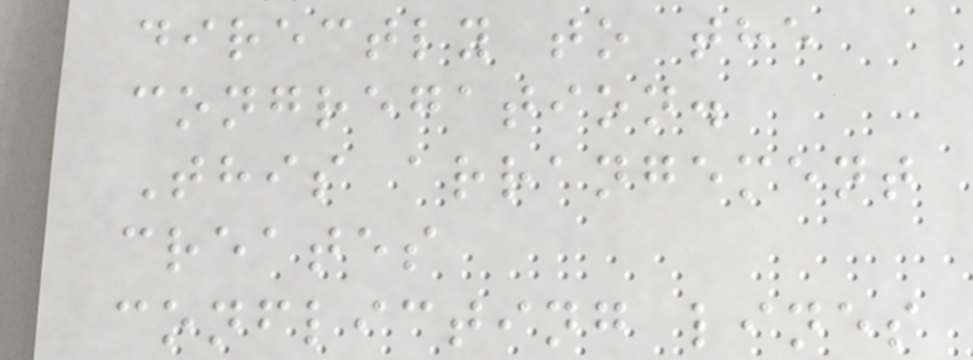directly to the
congregation.
This arrangement
creates
conflicting lines
